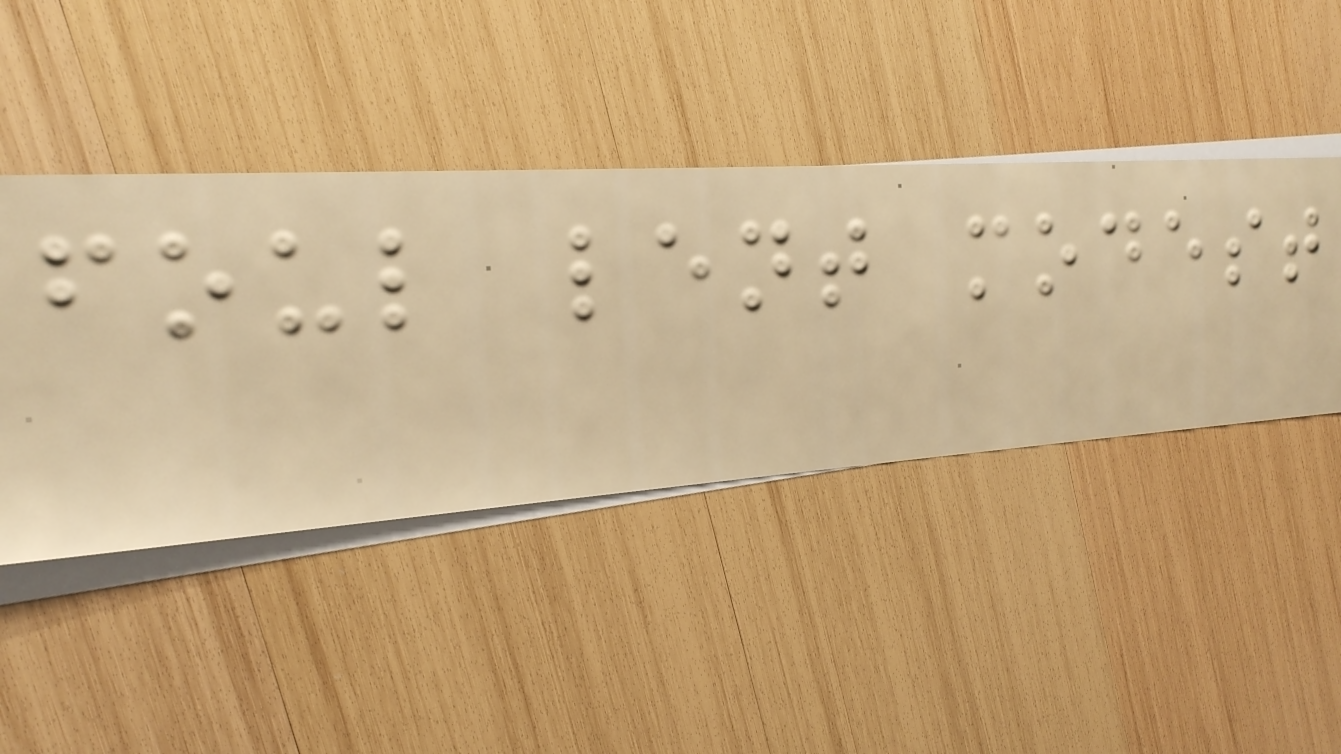foul lent modest
